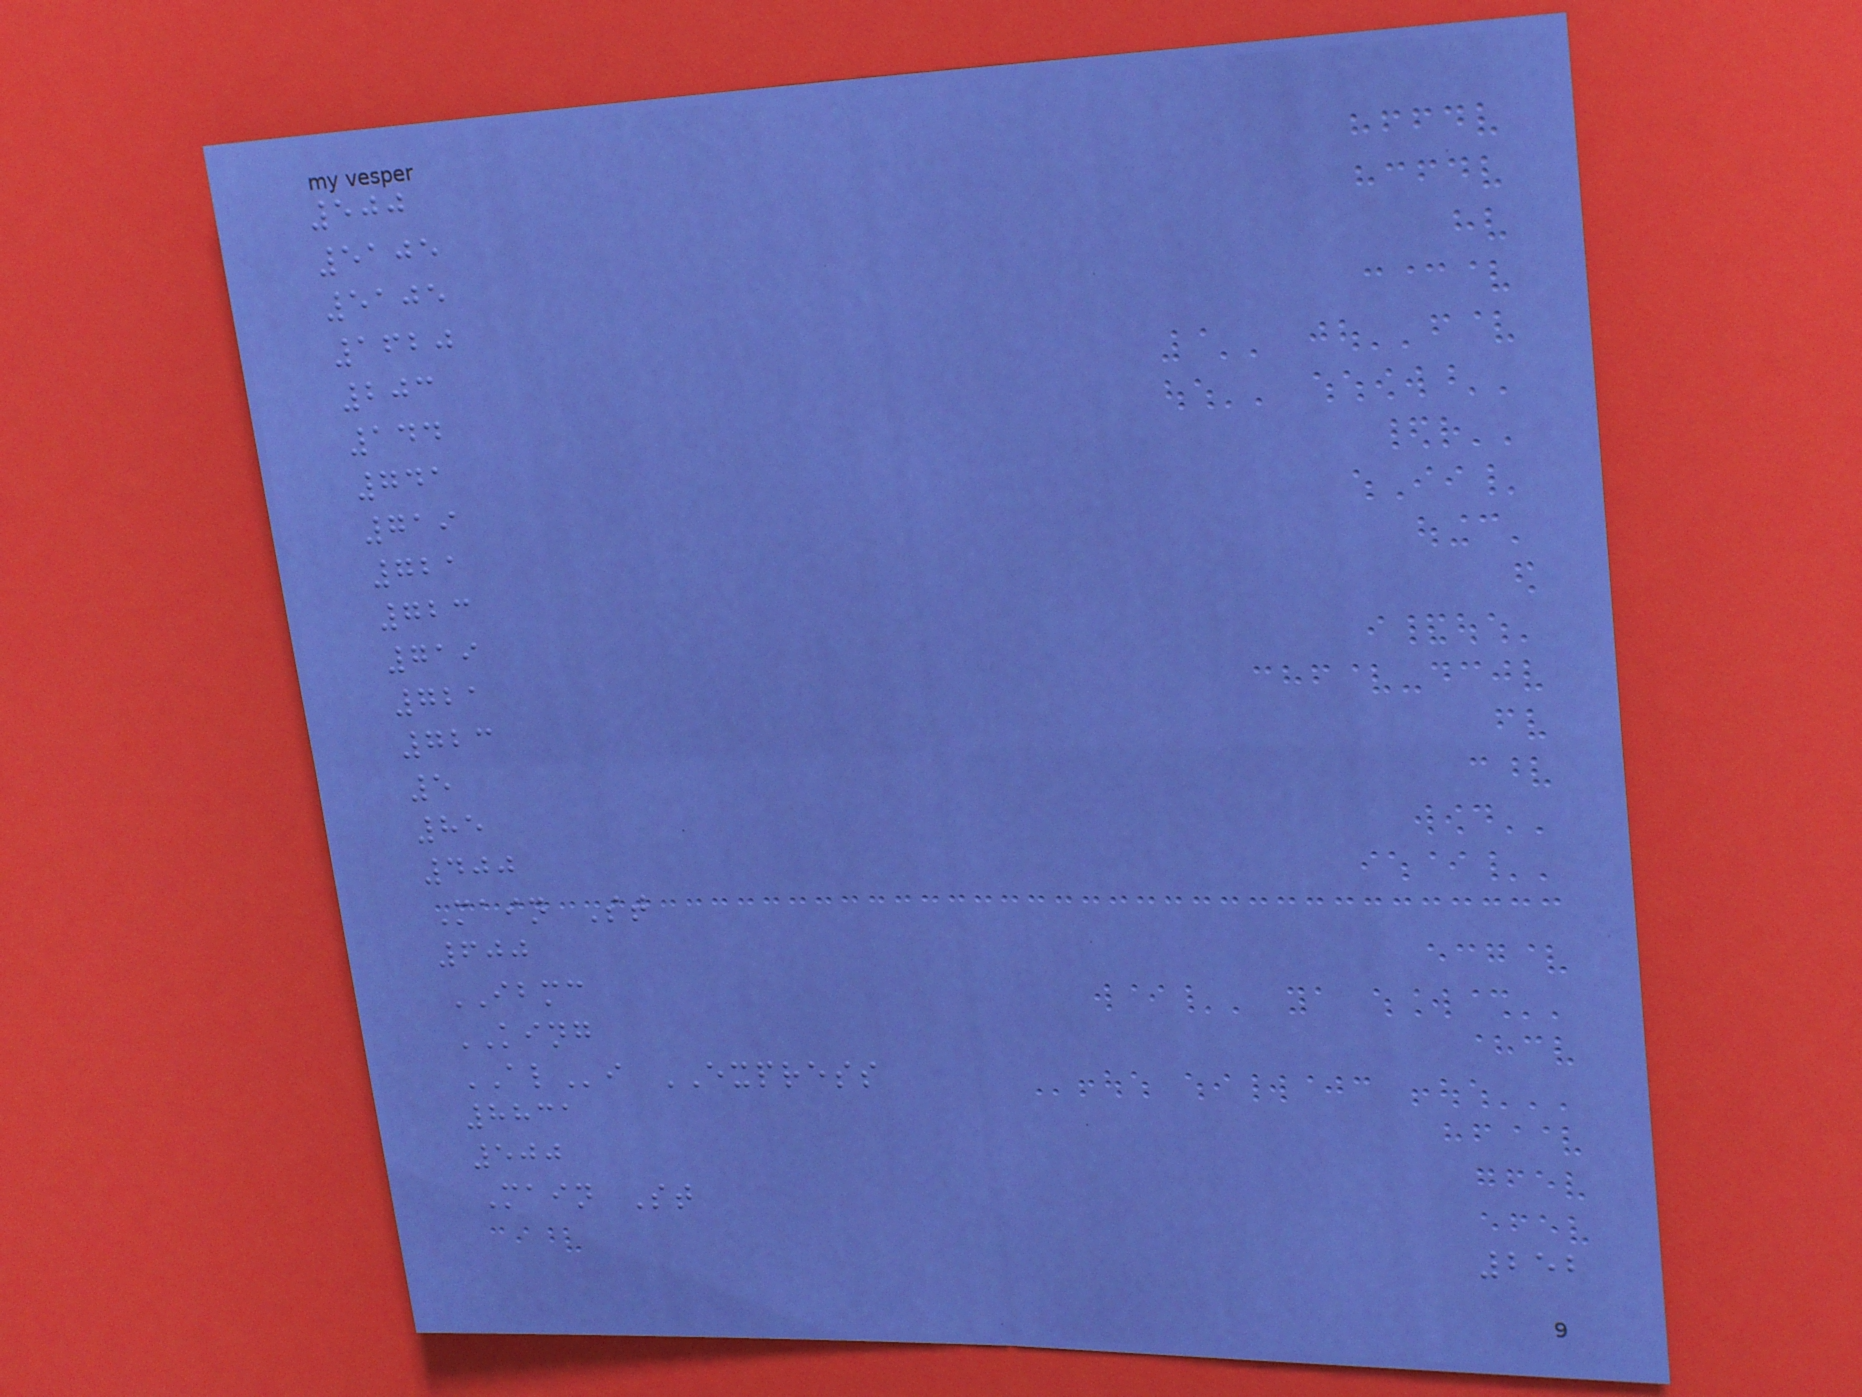500
5105
5105
1620
203
144
741
719
721
723
719
721
723
5
85
400
Main St
600
IBMC
KING
ALi EXPRESS
8831
500
Main St
252
